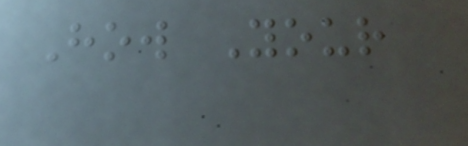How Your
